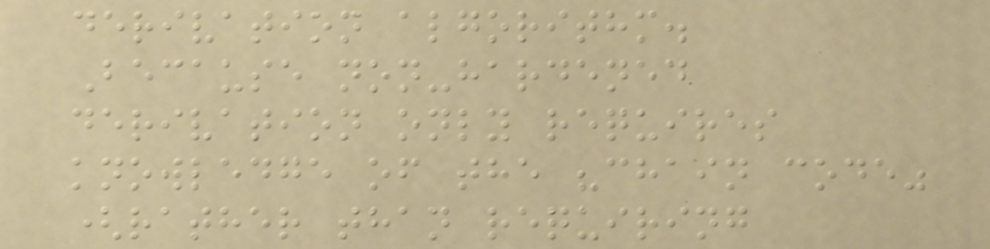derivation algorithm.
Because non-hardened
derivation only requires
knowledge of the "chain code"
(rather than requiring
